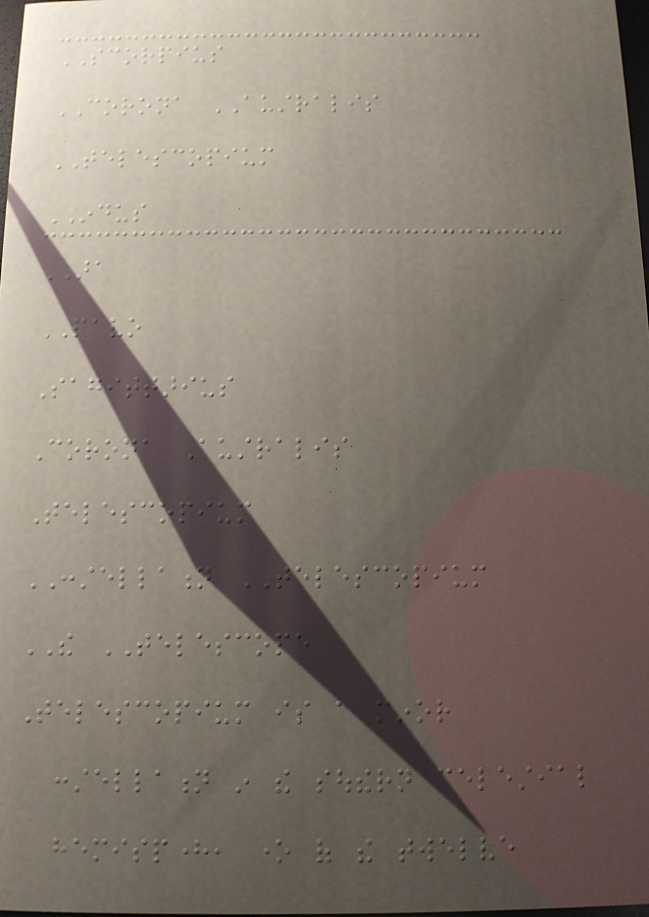SCORPIUS
CORONA AUSTRALIS
TELESCOPIUM
INDUS
ARA
PAVO
Sagittarius
Corona Australis
Telescopium
CONSTELLATION TELESCOPIUM
THE TELESCOPE
Telescopium is a minor
constellation in the southern celestial
hemisphere, one of the twelve
